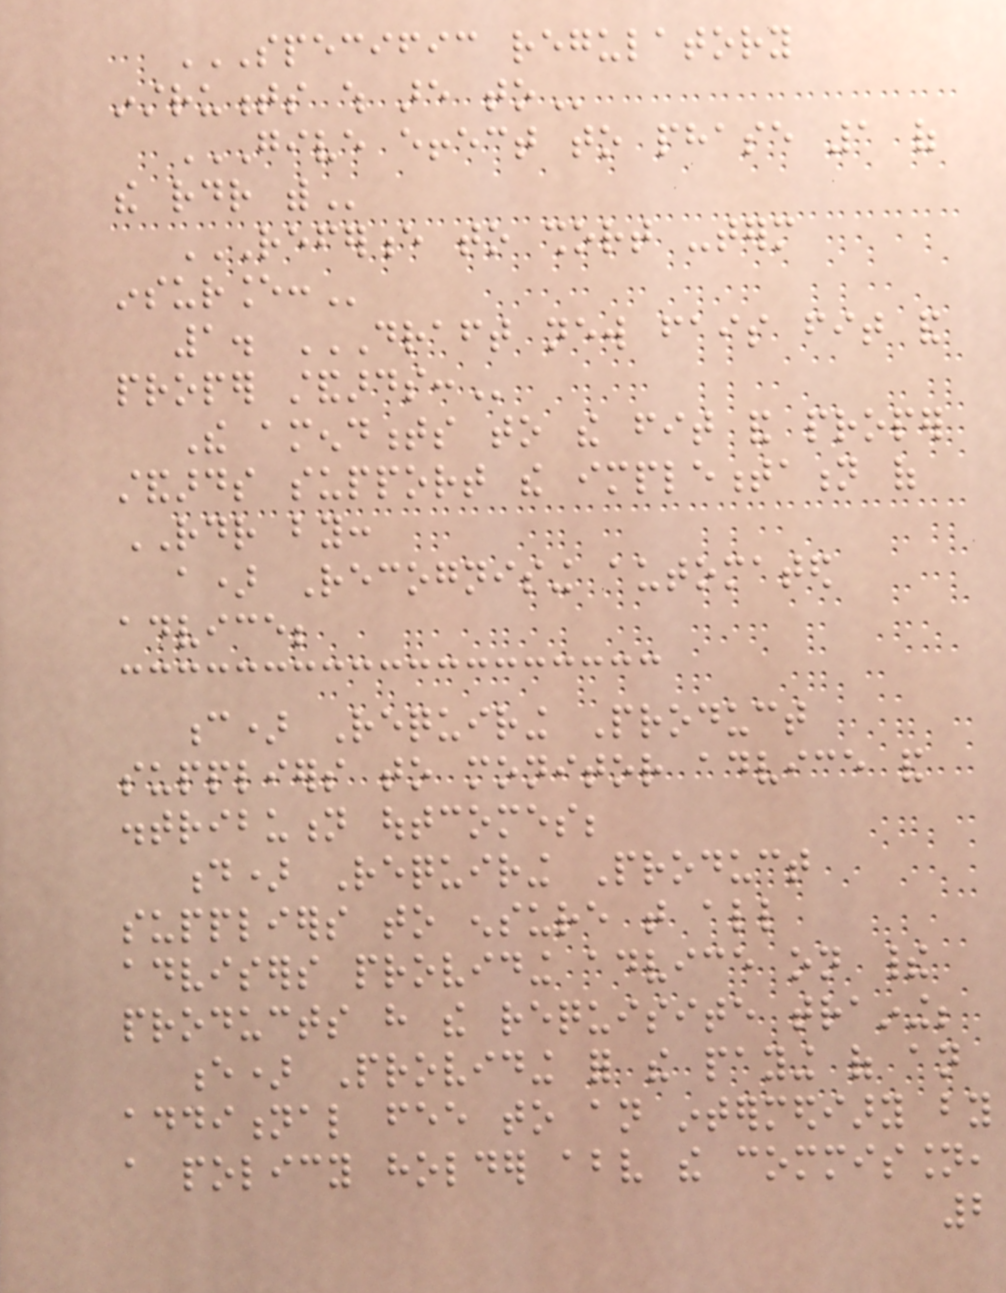SPECIFIC REGULATORY
INSTRUMENTS WHICH ARE TO
GIVE EFFECT TO PHASE 1 OF
THE RDR WITH
REFERENCE TO SHORT -TERM
INSURANCE:
1. DRAFT NEW FAIS FIT AND
PROPER STANDARDS:
The amendments to the fit and proper
standards support the implementation of
RDR by:
a) Recognising automated
advice;
c) Requiring Product
suppliers to monitor advice and
distribution outcomes;
d) Requiring Product
suppliers to ensure that all
advisers providing advice on their
products have the requisite training;
e) Providing for the paying of an
additional fee to an intermediary by
a policy holder above the commission,
2
